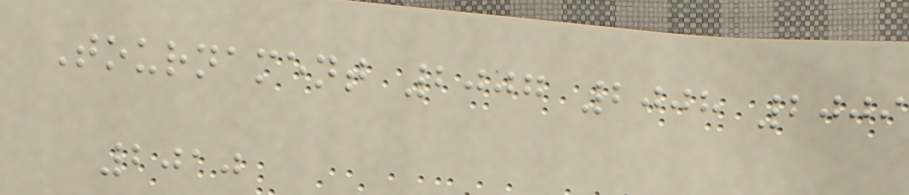Tournament 2007 2008 2009
2010
